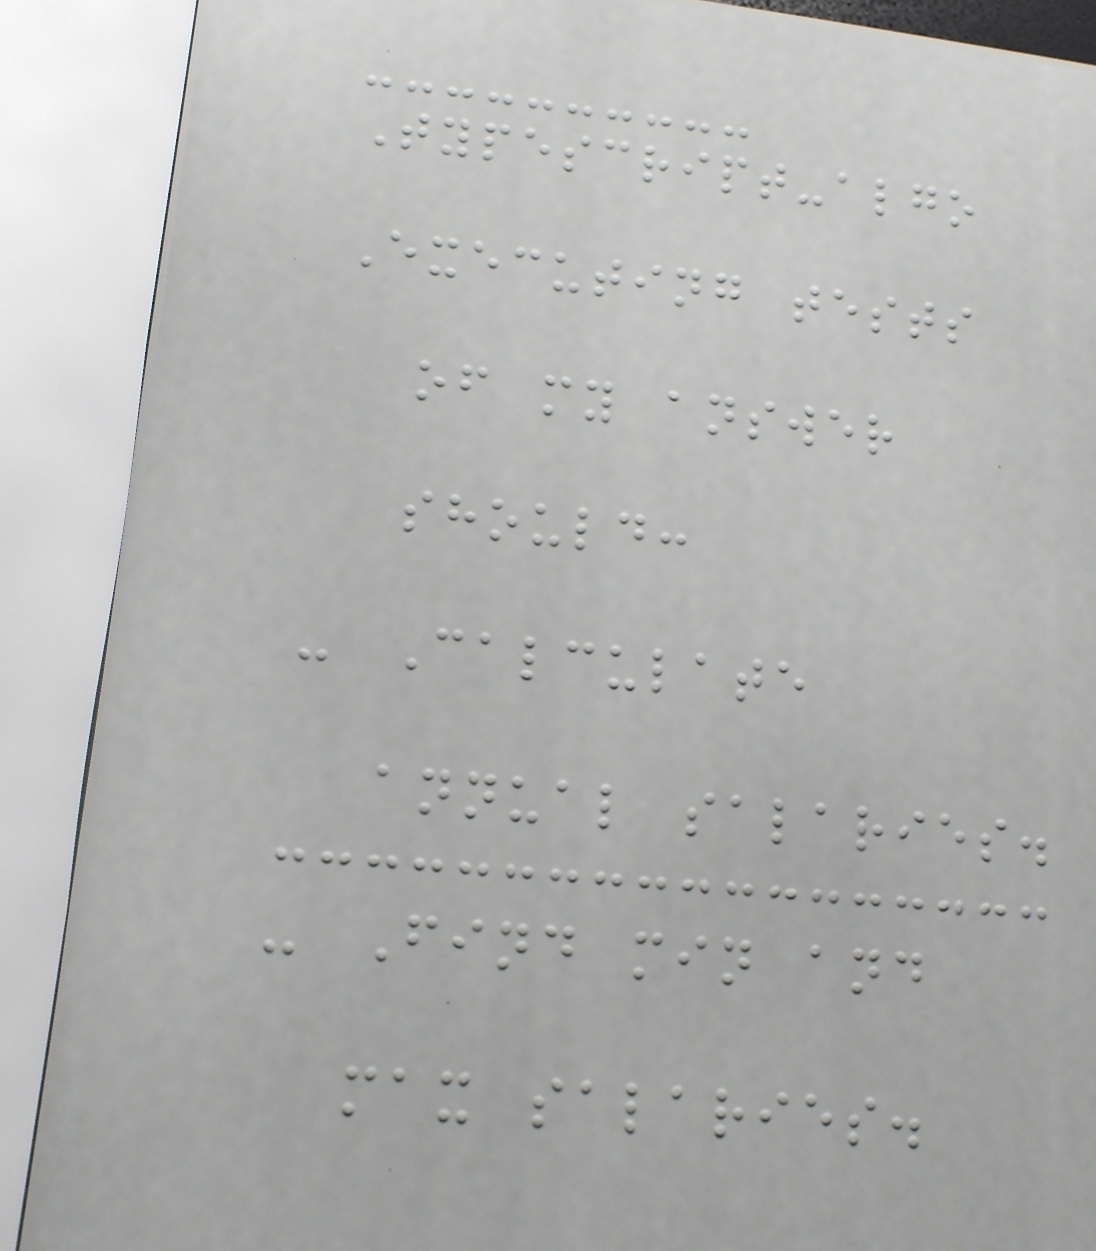Typescript-algo
Executing tests
of my answer
should:
- Calculate
annual salaries.
- Find min and
max salaries.
